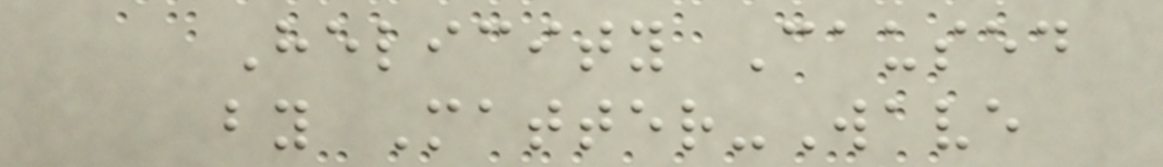Helicity Caused
by Matter-Wave
